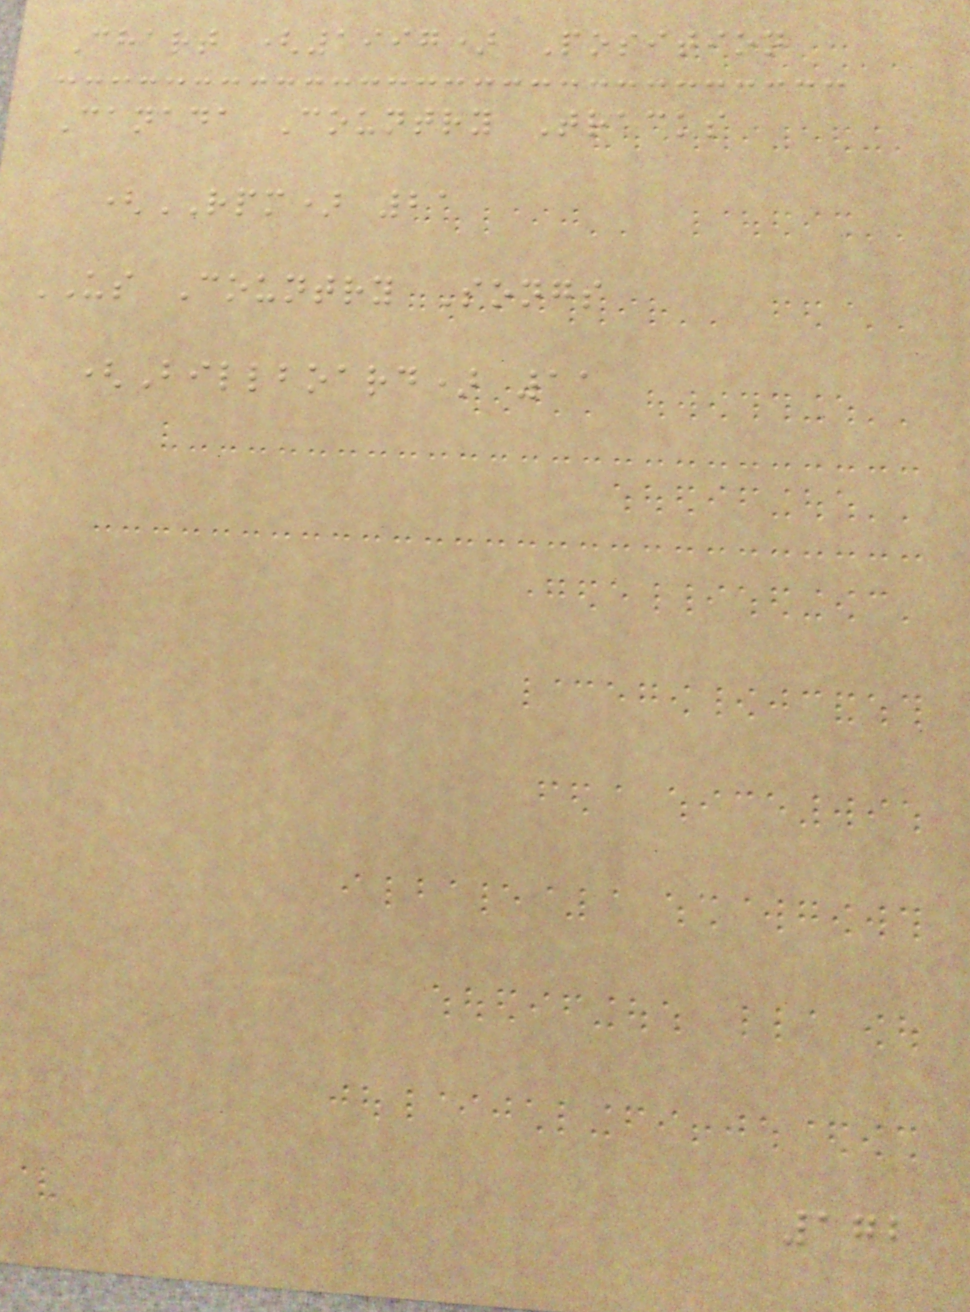Chart (1997) Position
Canada Country Tracks
(RPM) 21
US Country Songs
(Billboard) 11
172
